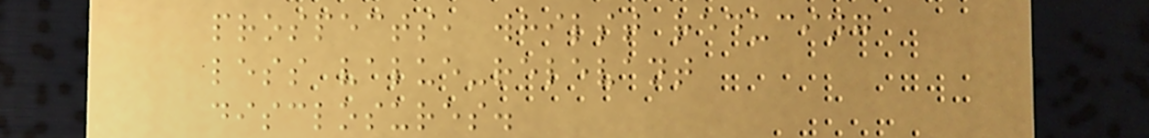prospects, whilst reducing
less value-relevant
disclosures.
